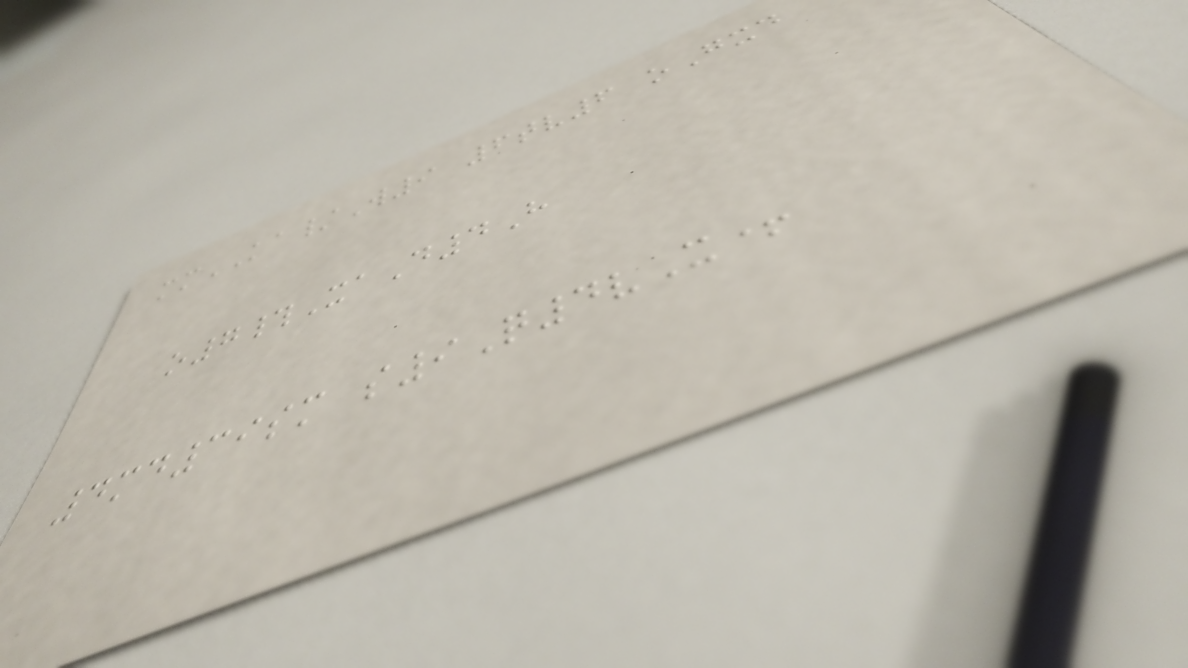mmKA/W9 6tv6 oGxd
o7#XaD4H
4md39sm s9Q4vX+
